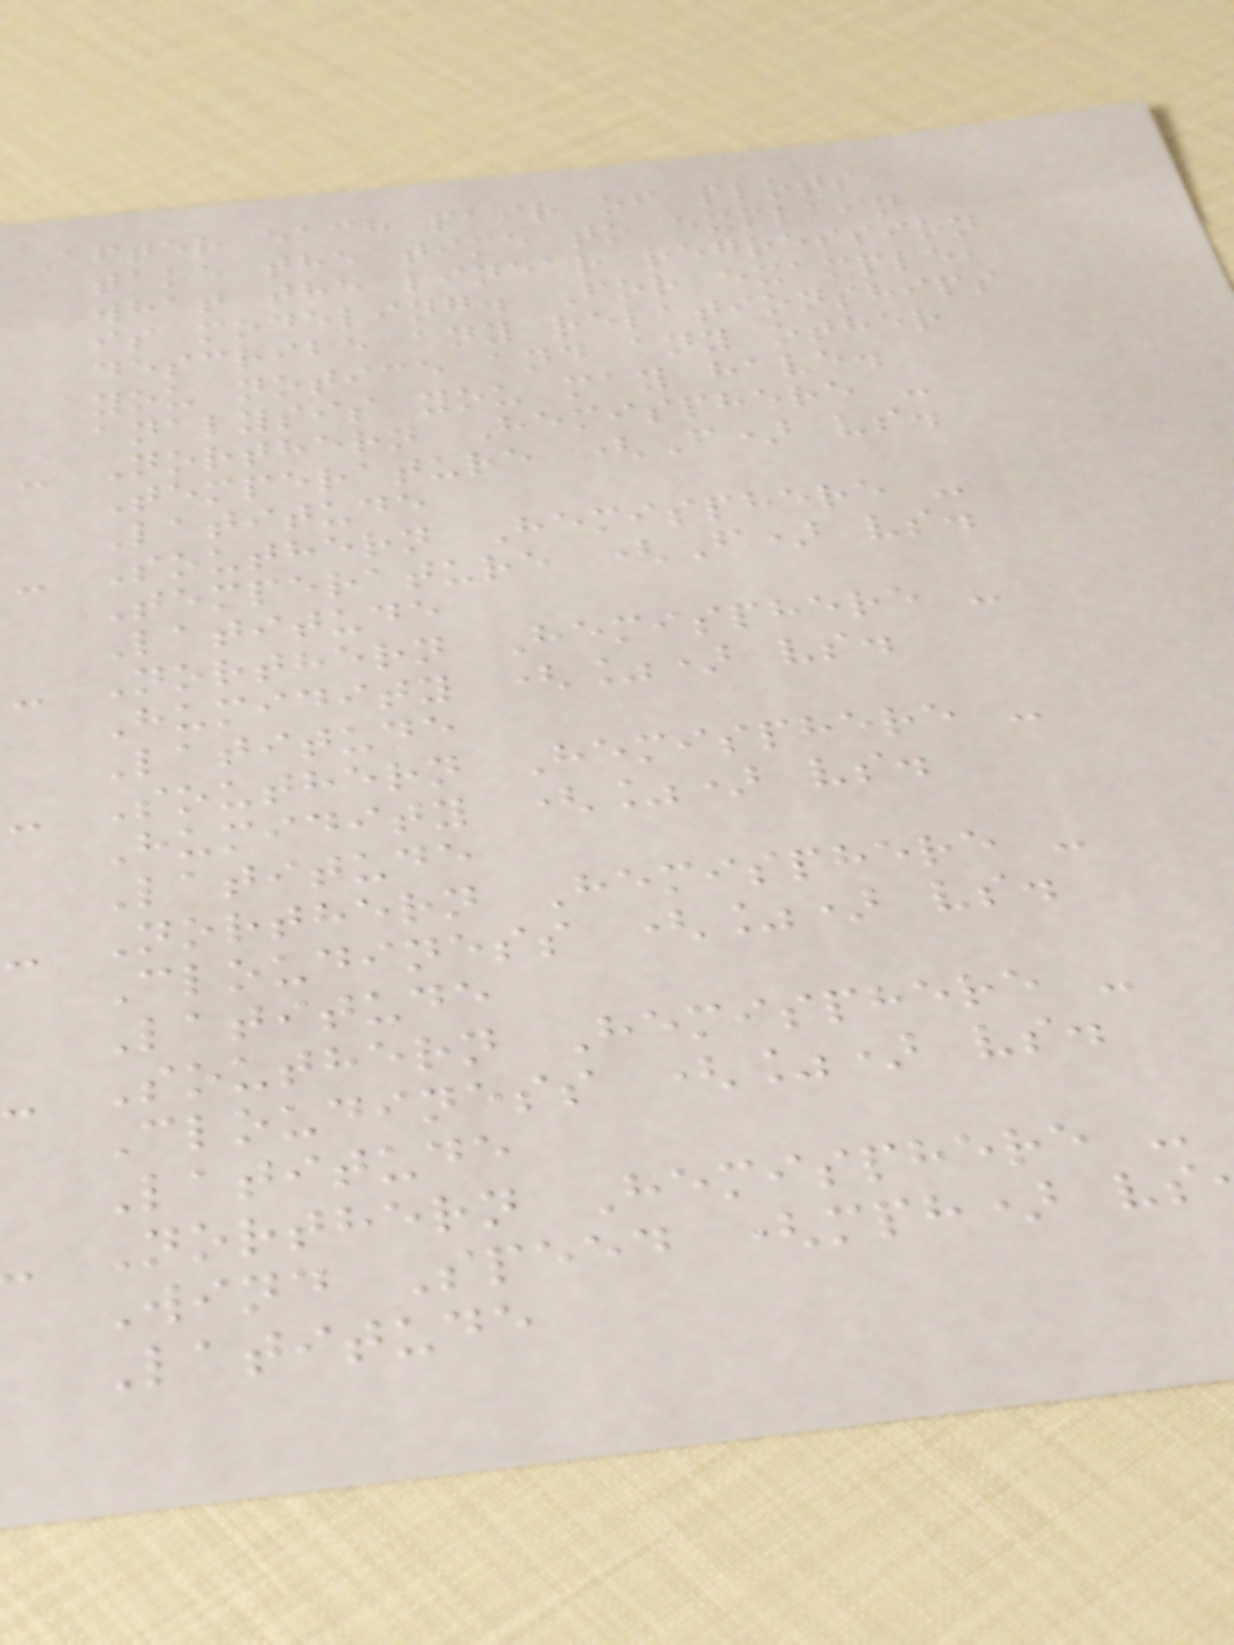After each pair of plots,
take the time to explain
what the linear regression
is modeling. For example,
describe any relationships
you notice and any other
analysis you may have.
- Northern Hemisphere -
Temperature (F) vs.
Latitude
- Southern Hemisphere -
Temperature (F) vs.
Latitude
- Northern Hemisphere -
Humidity (%) vs.
Latitude
- Southern Hemisphere -
Humidity (%) vs.
Latitude
- Northern Hemisphere -
Cloudiness (%) vs.
Latitude
- Southern Hemisphere -
Cloudiness (%) vs.
Latitude
Northern Hemisphere -
Wind Speed (mph) vs
Latitude
